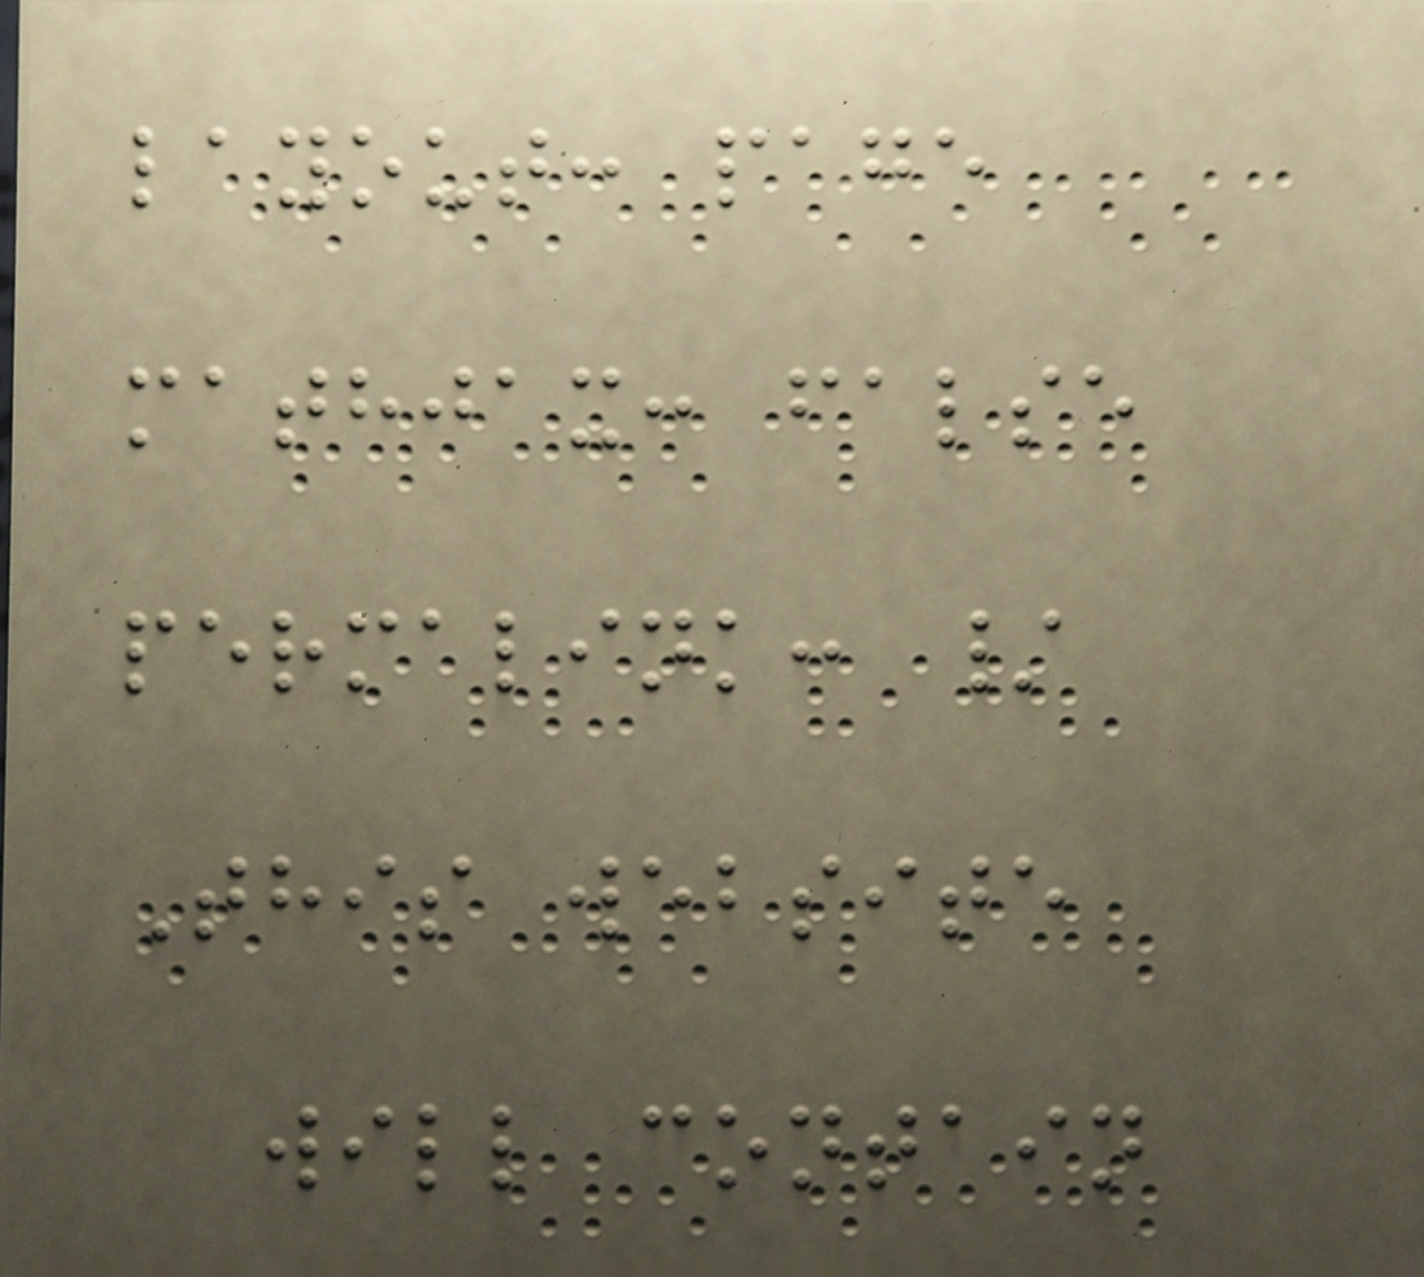layout: page
mathjax: false
permalink: /
This website
will contain
